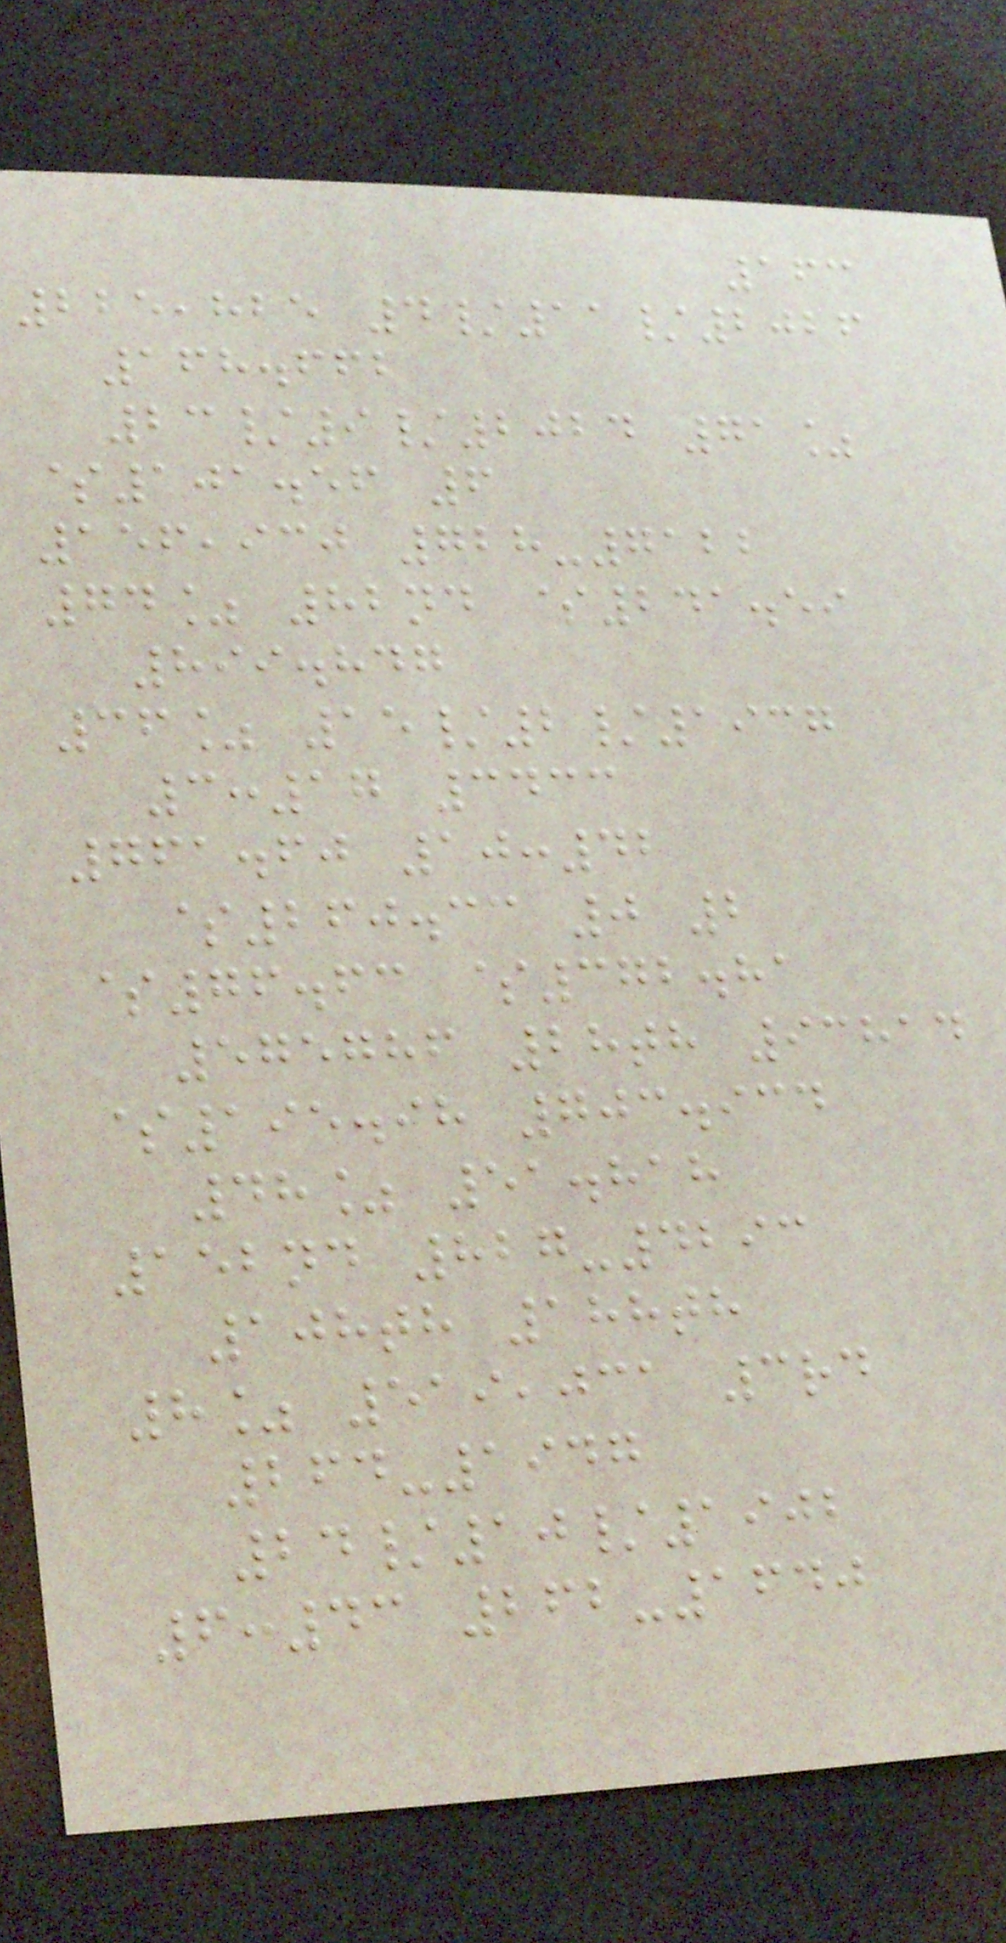163
225,825 4/11/2026
168.662
23/9/2024 71%
$101.56 6
156,930 728-7122
74% 82nd $241.59
899.847
36% 15/2/1937
3:17 3433
761.60 10:42
$260.33 0 2
$76.63 $372.81
575786 28th 93814
$195.98 703.934
48% 51.818
152nd 827-4293
108th 188th
8% 519,031 3rd
264-1947
24/10/1902
6:43 262-1640
